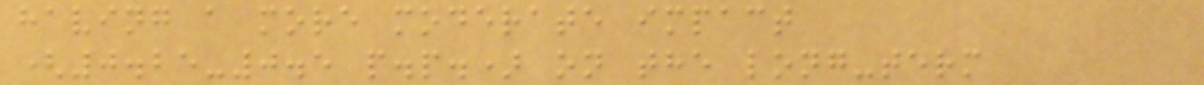having a more moderate impact
(0.25-0.5 p.p.) on the long-term
